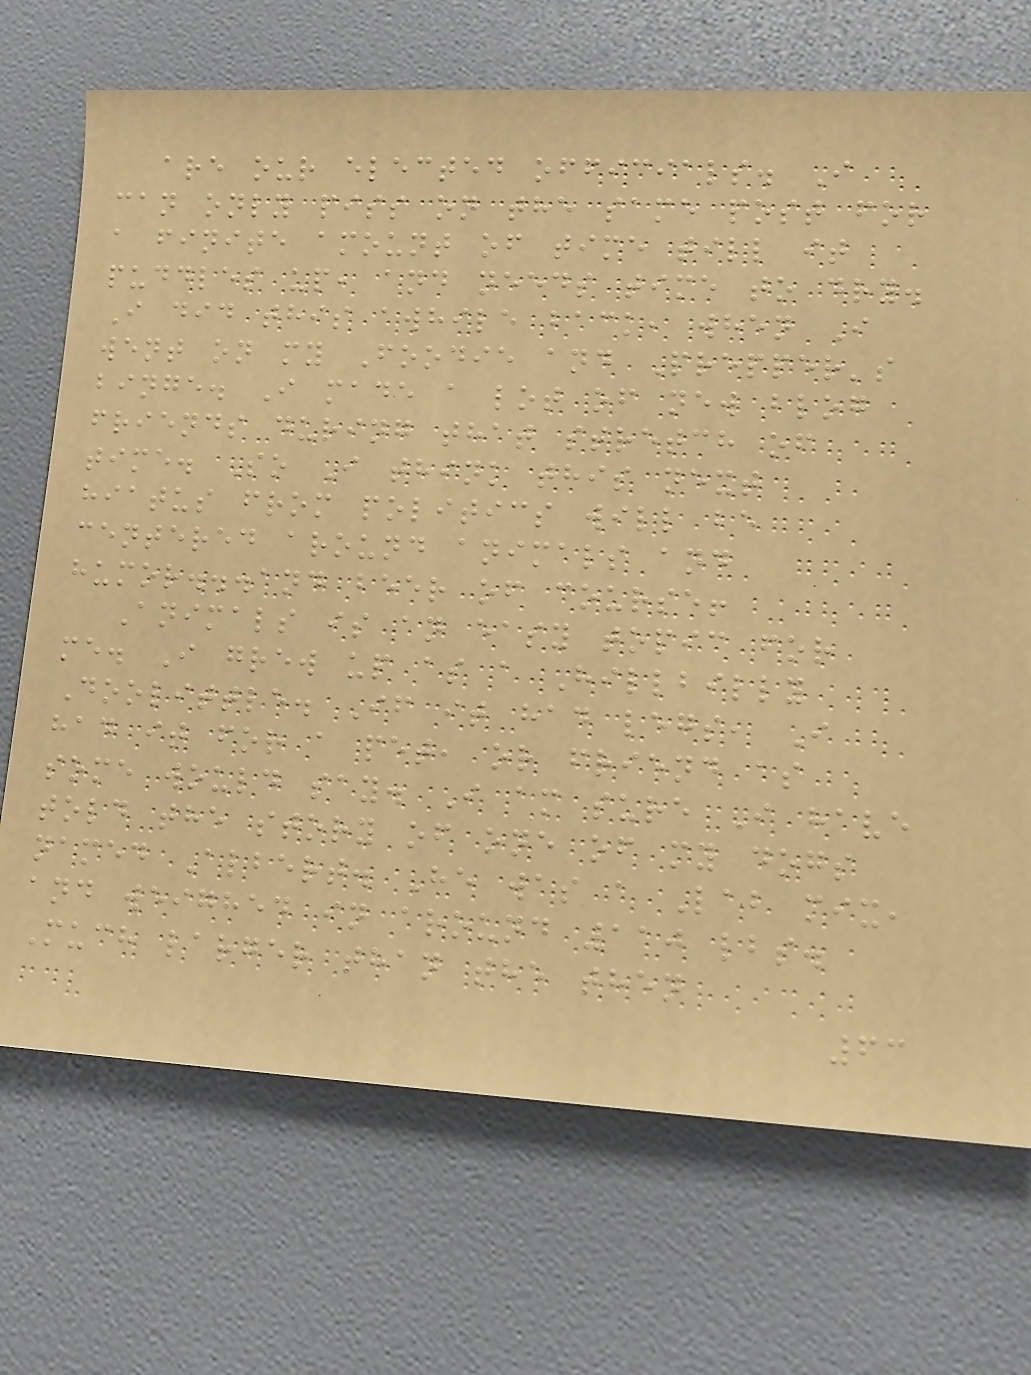are our elected officials. I
can only piss on the same post for
a finite amount of time till it
puddles up, and needs time to dry.
I did this awhile back, when I
went on my Foodie and Prepper's
binge. I made a lot of new blog
friends during that stretch of
time. So I think this next
hiatus from politics will be
centered around animals and
humor...and beer of course!
Animals is an easy topic for
me. I grew up as a Hillbilly
Doolittle. If it had legs, I
had it for a pet, or friend as
some would say. I am sure I have
told the story of one of my dogs
named Albert. He was a Lab mix,
and weighed in around 110 lbs.
Much larger than the then
63
